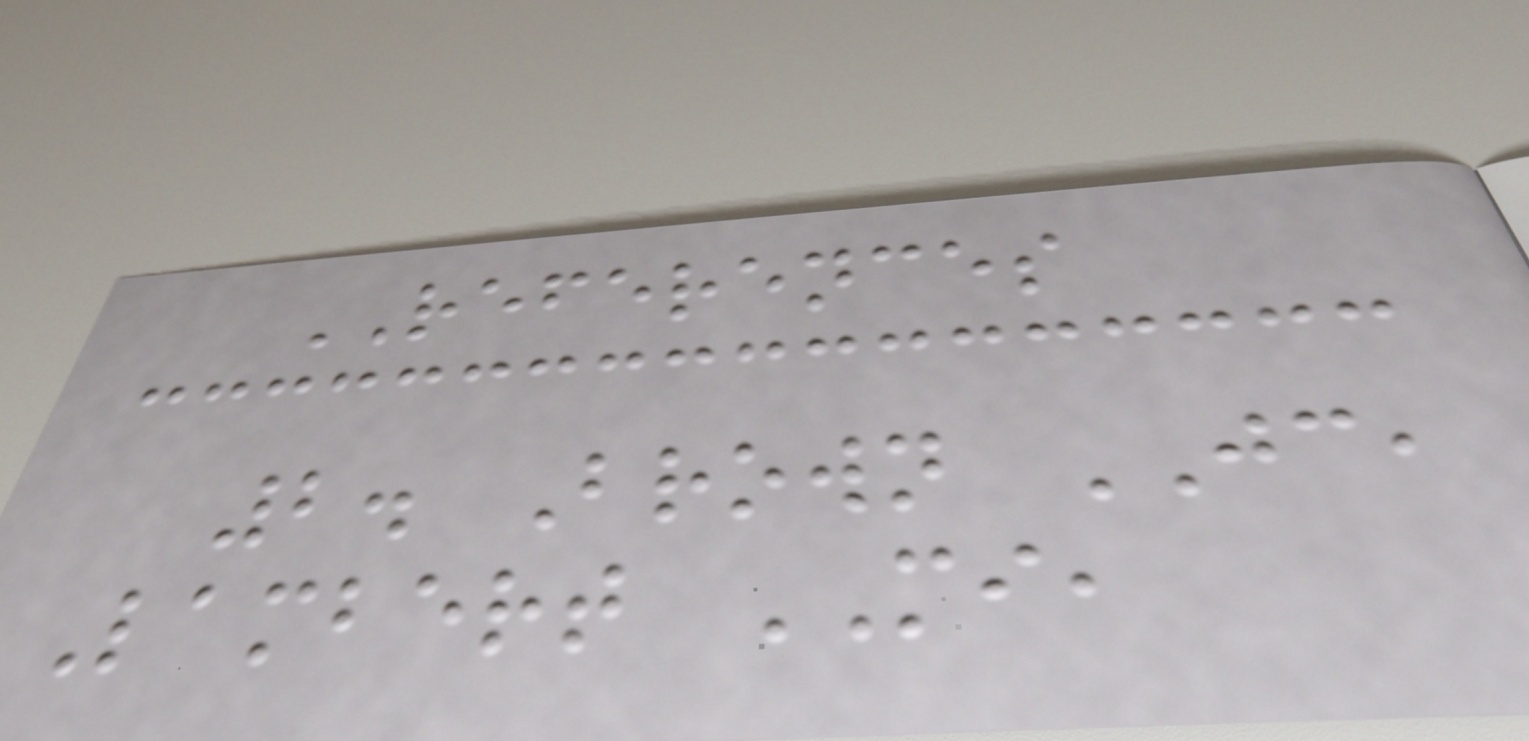REFERENCES
2. Brown JC,
Lambert MI,
